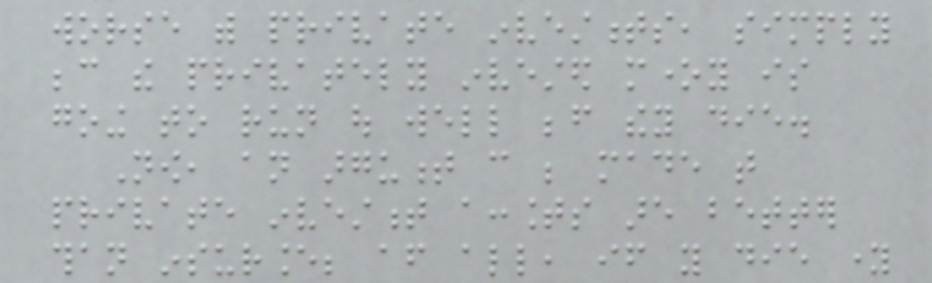worse with private investments, simply
because the privately invested money is
going to run out well before they die.
Now, an argument can be made that
private investment accounts are better
than insurance; after all, if you die young
